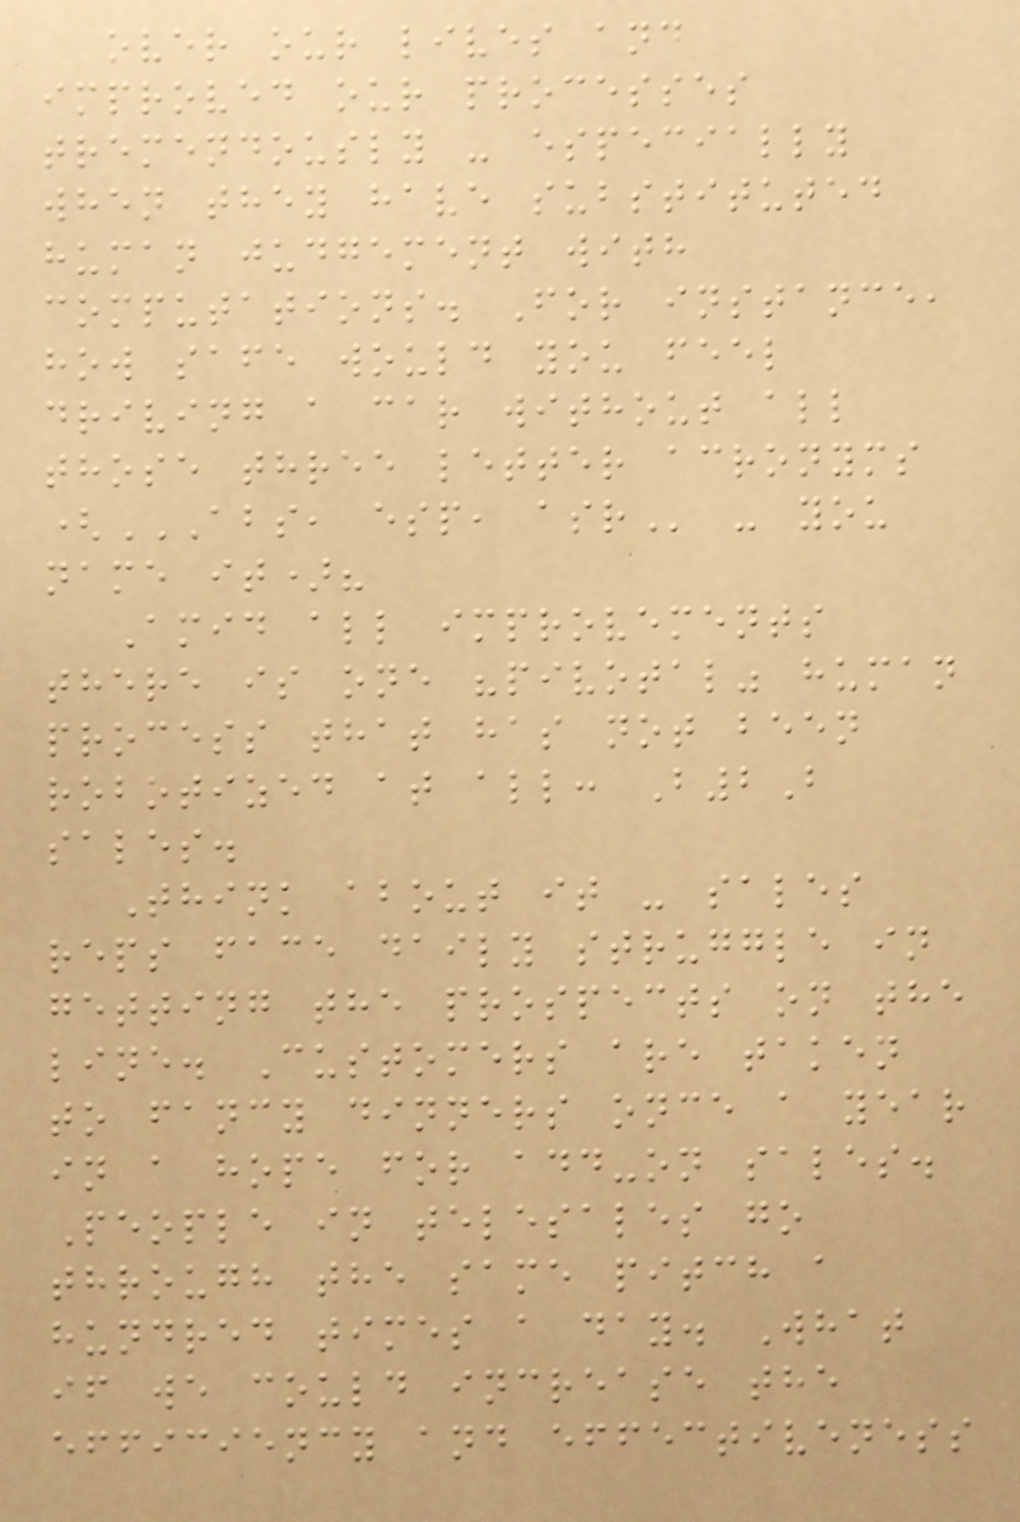over our lives and
improved our processes
tremendously - especially
when they have substituted
human judgement with
computations. For instance,
how safe would you feel
driving a car without all
those three letter acronyms
(ABS, ESP, ASR - you
name it)?
Amid all improvements
there is one "pivotal" human
process that has not been
robotized at all: B2B
sales.
Think about it - sales
reps face daily struggle in
getting the prospects on the
line. Customers are taken
to fancy dinners once a year
in a hope for add-on sales.
People in telesales go
through the same pitch a
hundred times a day. What
if we could increase the
efficiency and effectiveness
